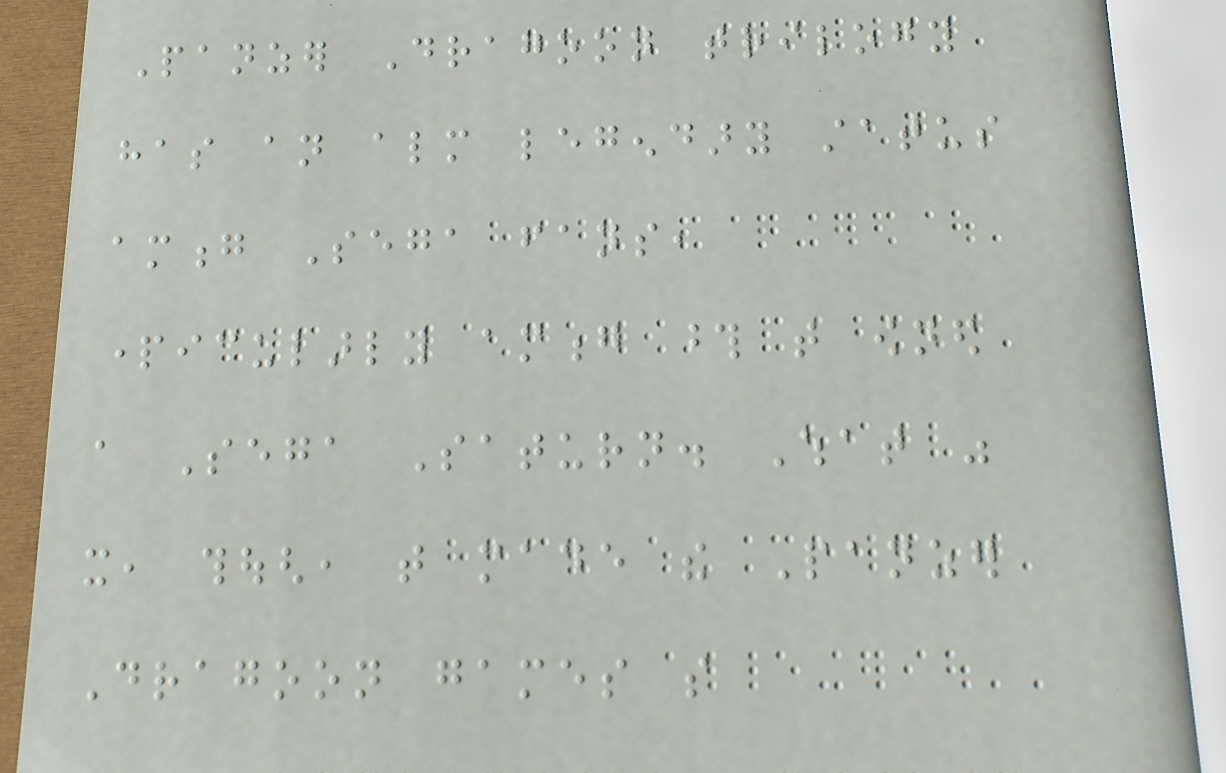Panzer Dragoon trilogy
has an almost legendary status
among Sega fans,
particularly among those that owned
a Sega Saturn. What was
it, though, that made the Panzer
Dragoon games so
